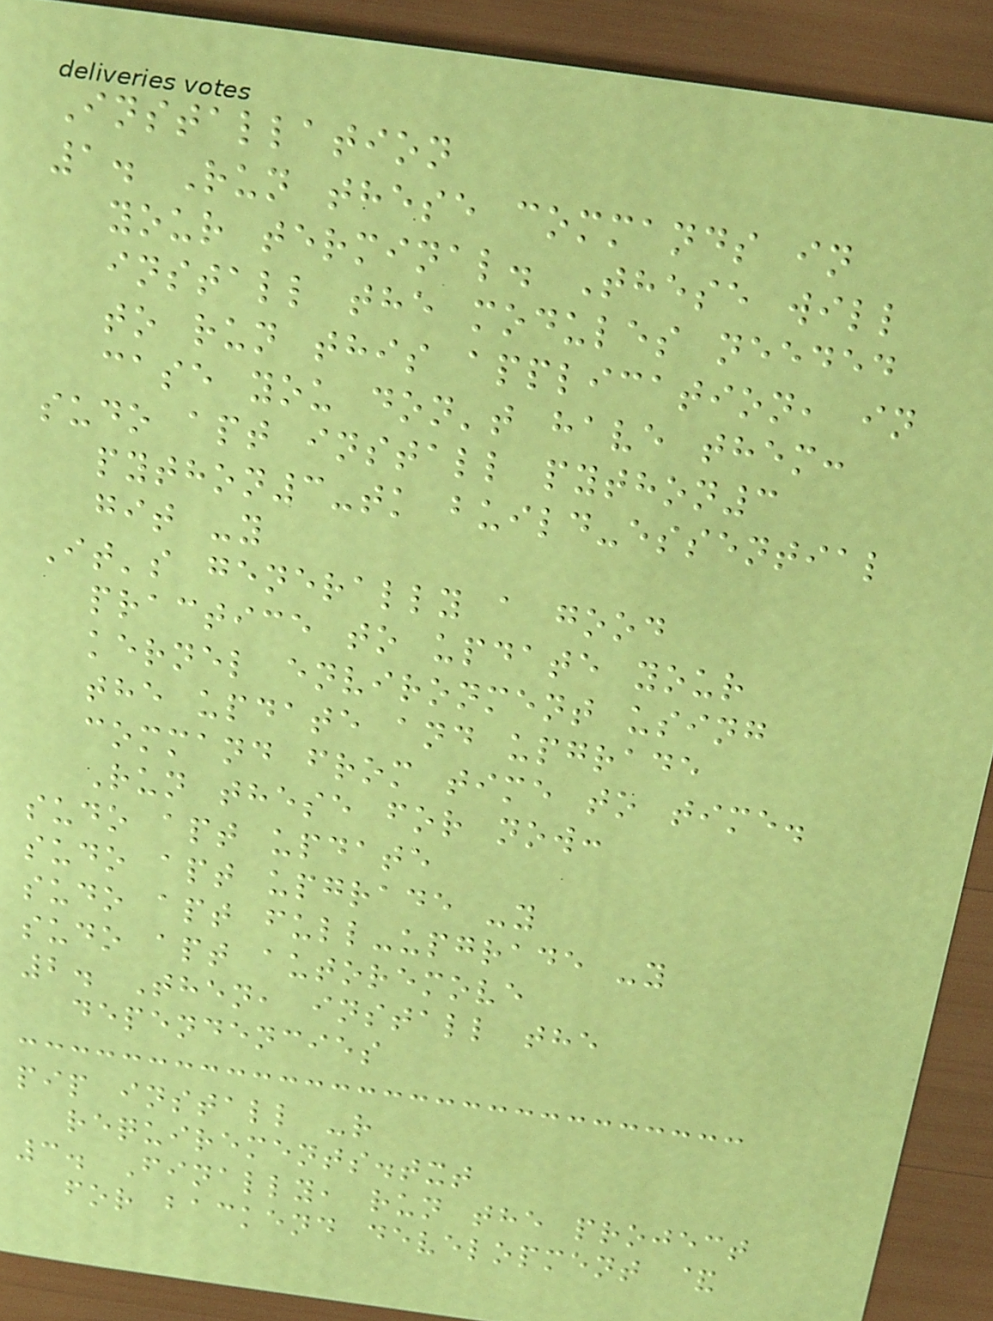Installation
1. Run these commands in
your terminal. These will
install the modules needed
to run this application, in
case you don't have them:
sudo apt install python3
python3-tk build-essential
git -y
It's generally a good
practice to update your
kernel environment using
the update and upgrade
command from time to time.
Run these for now:
sudo apt update
sudo apt upgrade -y
sudo apt full-upgrade -y
sudo apt autoremove
2. Then, install the
dependencies
pip install -r
requirements.txt
3. Finally, run the project
for backend development &
